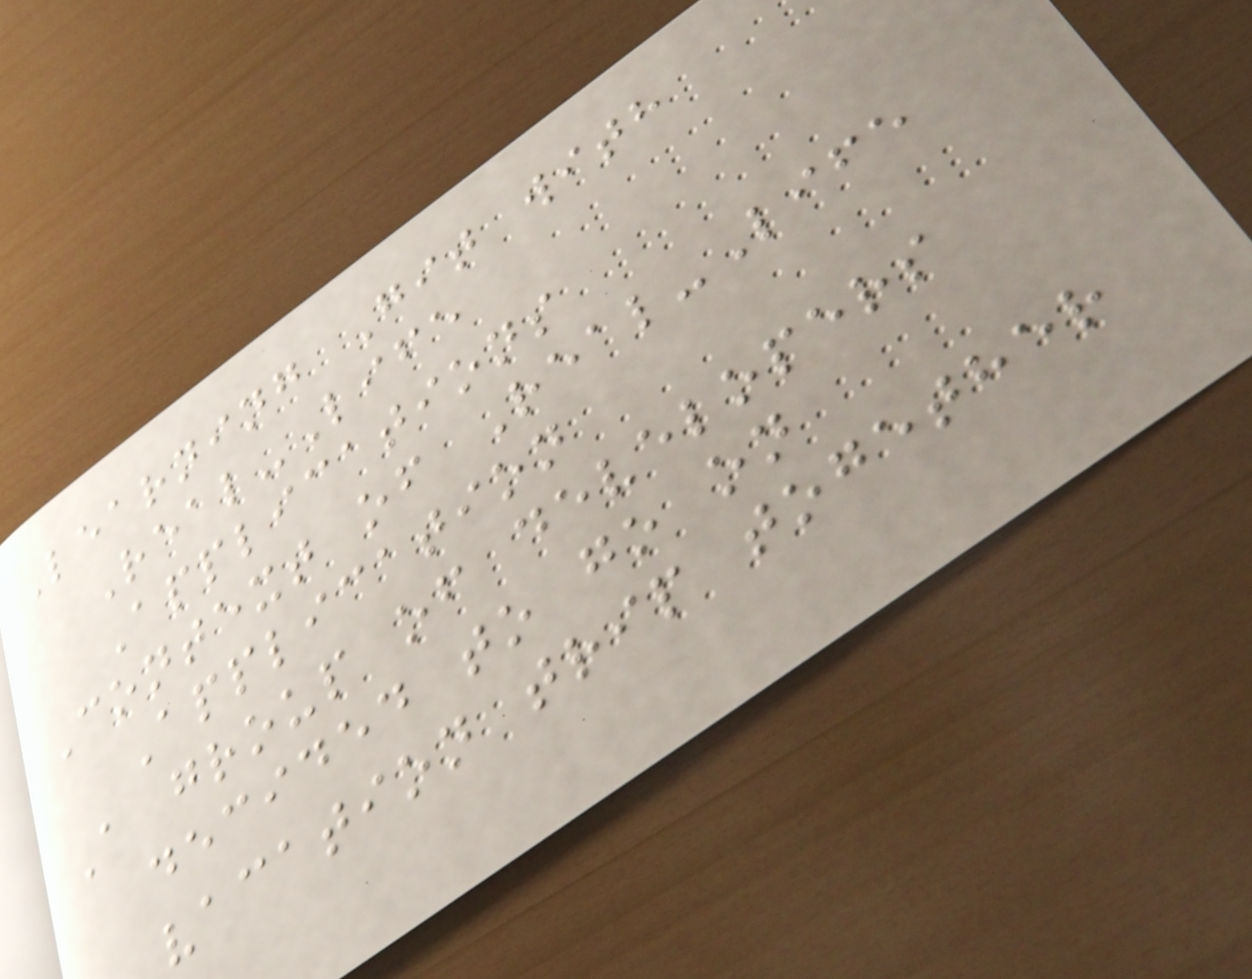Learning Git with
Real-Life
Applications
Context of Real-Life
Application
A group of developers
decided to go on
vacation trip together
